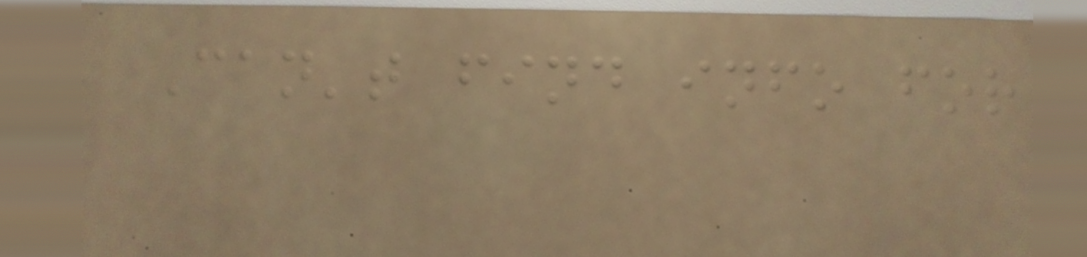Can't find info for
